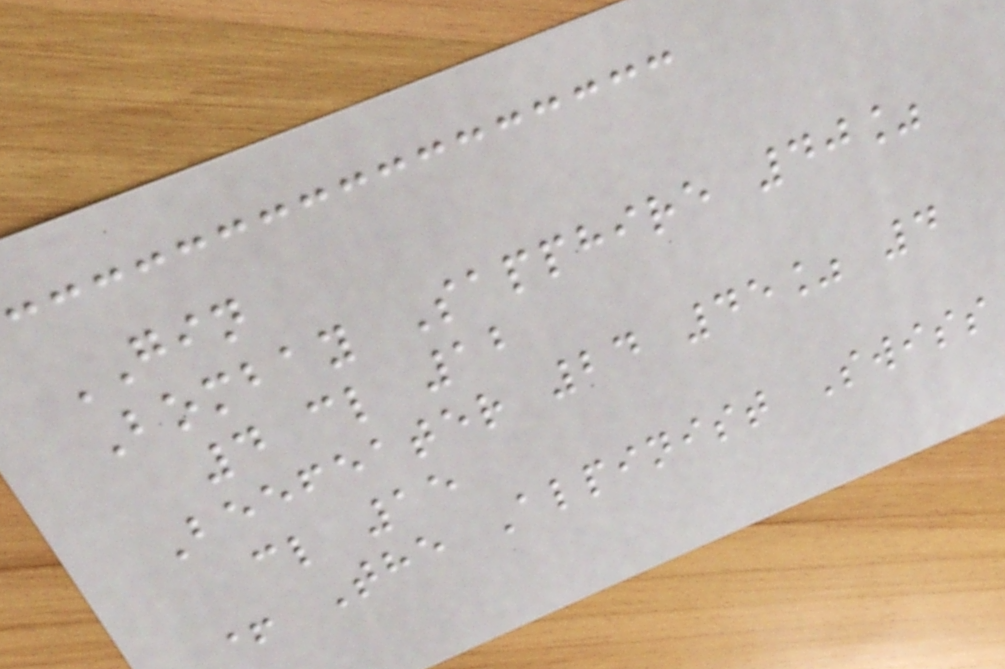GIN
Bombay Sapphire 40%
4 cl 12
Beefeater 24 45% 4
cl 15
+ The Alpinist Swiss
